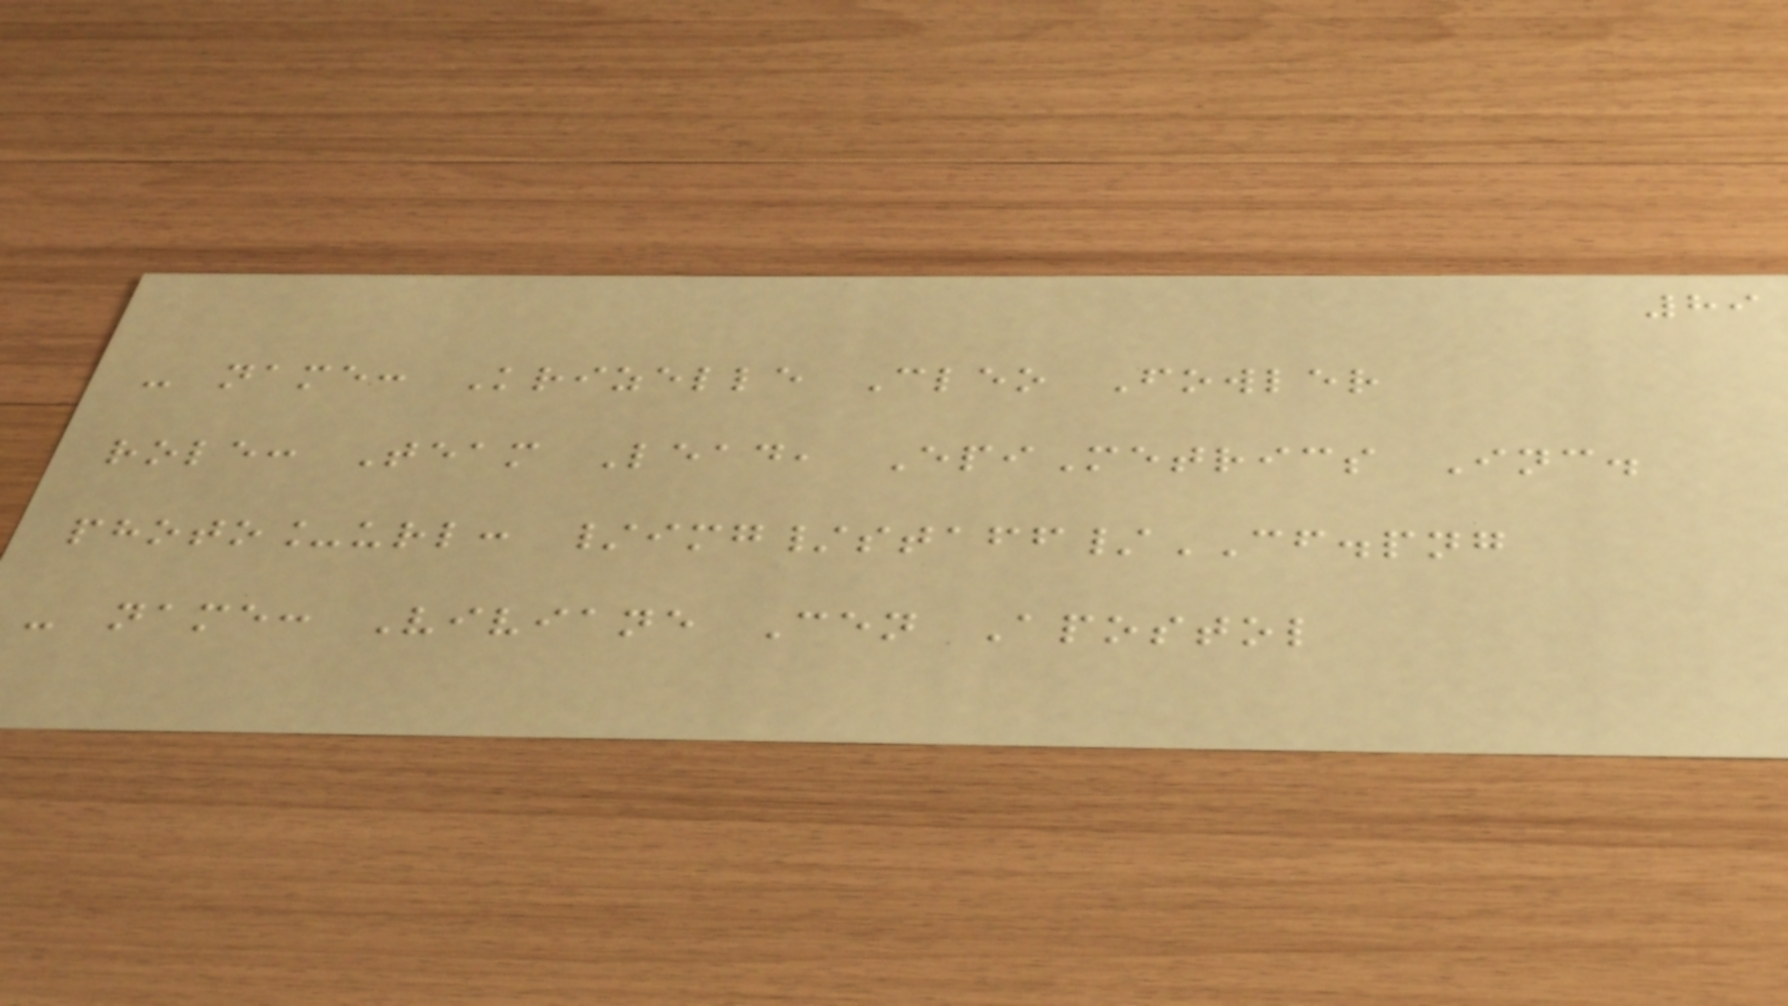89
- name: Krizelle Cleo Fowler
role: Team Lead, EpiMetrics Inc.
photo_url: /img/staff/CF.png
- name: Viviane Cen Apostol
